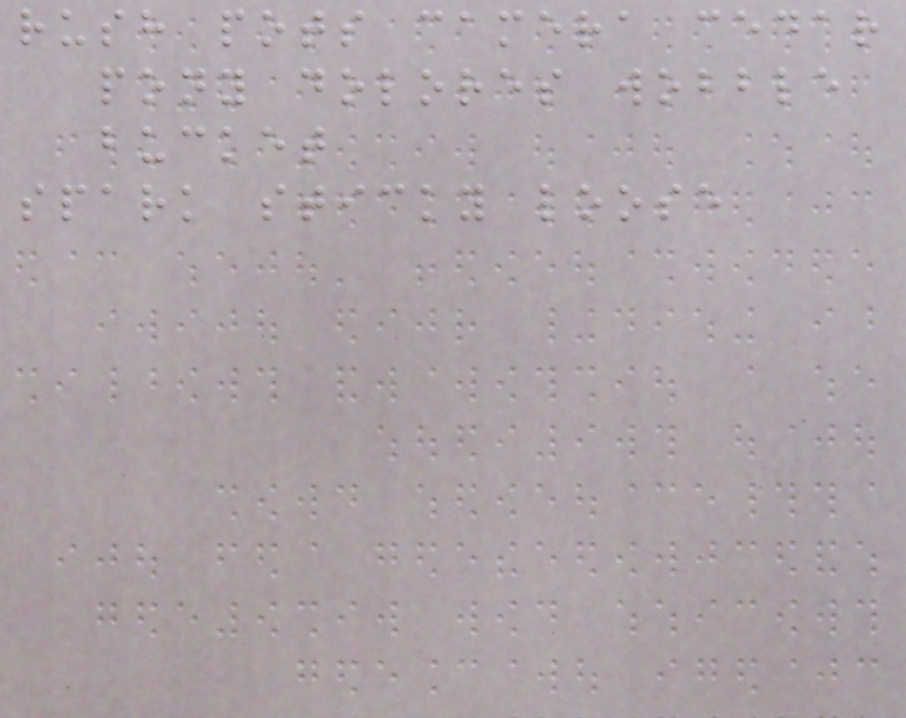rush pots camera cedar
pony dolores wobble
bucket
spark sticky loose
